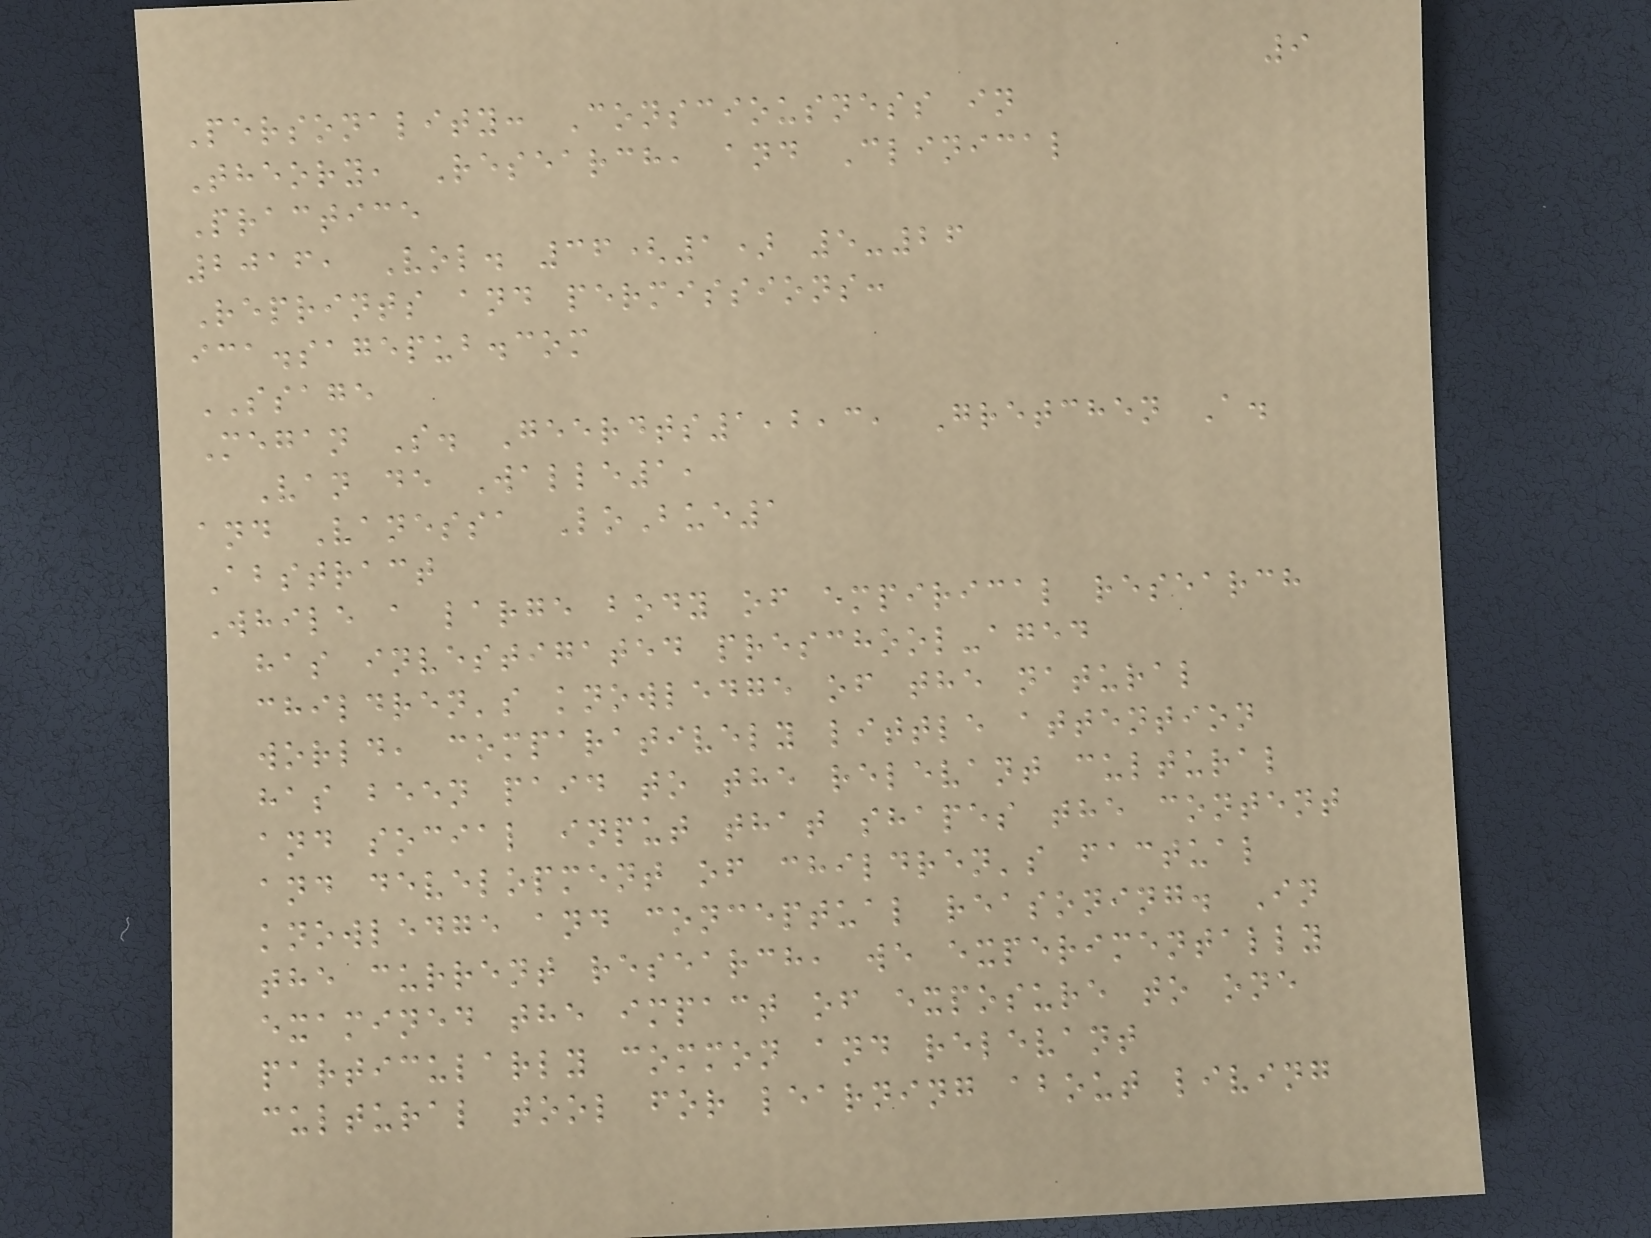9
Personality: Consciousness in
Theory, Research, and Clinical
Practice
2016, Vol. 36(1) 5-26
Reprints and permissions:
ica.sagepub.com
SSAGE
Megan S. Geerdts1,2,3, Gretchen A.
Van de Walle1,
and Vanessa LoBue1
Abstract
While a large body of empirical research
has investigated preschool-aged
children's knowledge of the natural
world, comparatively little attention
has been paid to the relevant cultural
and social input that shapes the content
and development of children's factual
knowledge and conceptual reasoning. In
the current research, we experimentally
examined the impact of exposure to one
particularly common and relevant
cultural tool for learning about living
